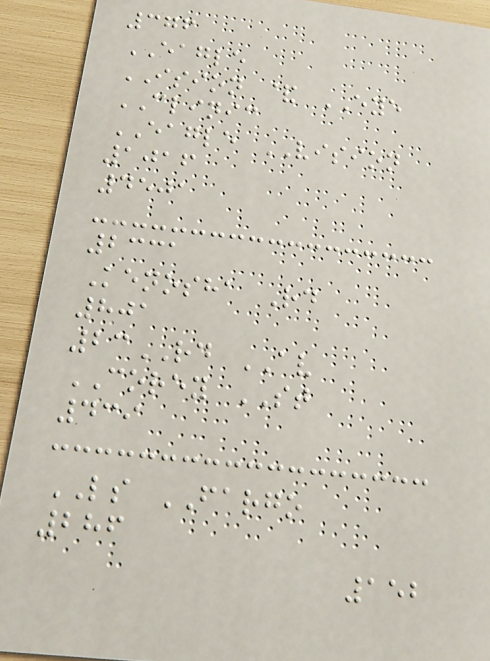376
EAGLE
ISION & EYE
CLINIC
EAGLE VISION
1016
4501
2331
Kenosha Rd
801
23RD AV
COREY ST
439
LS FARGO
286
152
